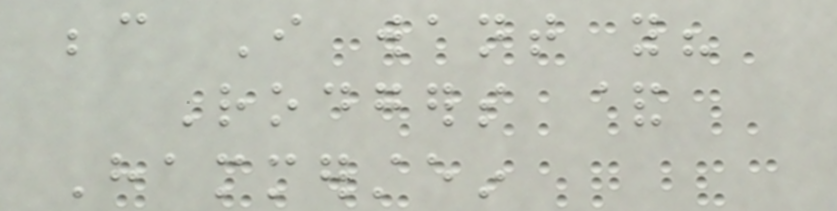because I want you?
Rodgers &
Hammerstein
